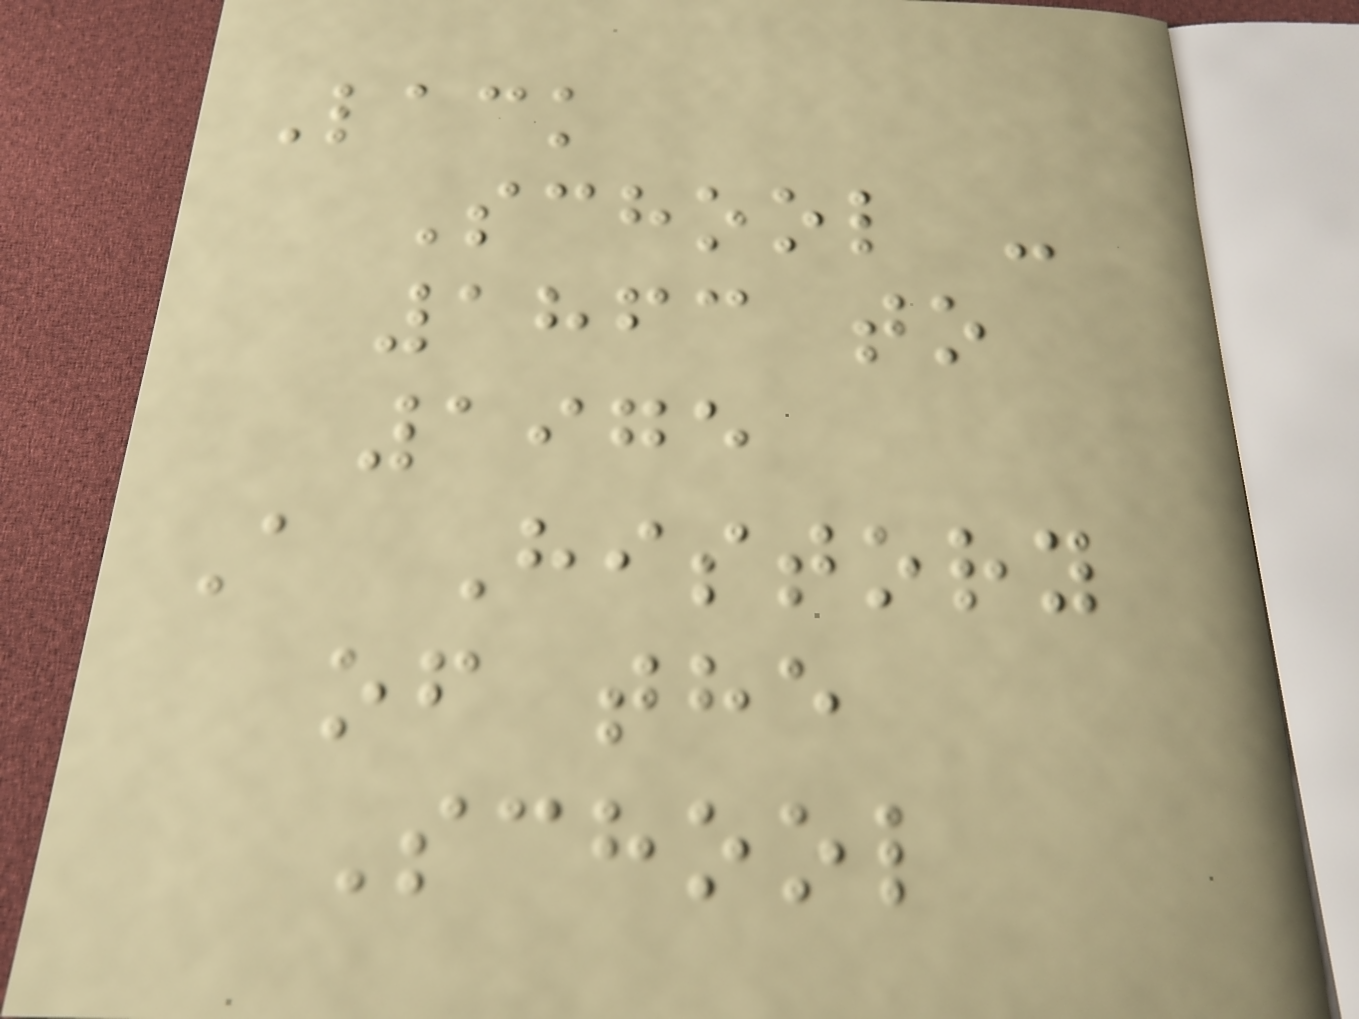Lack
School -
1863 to
1975
A History
of the
School
